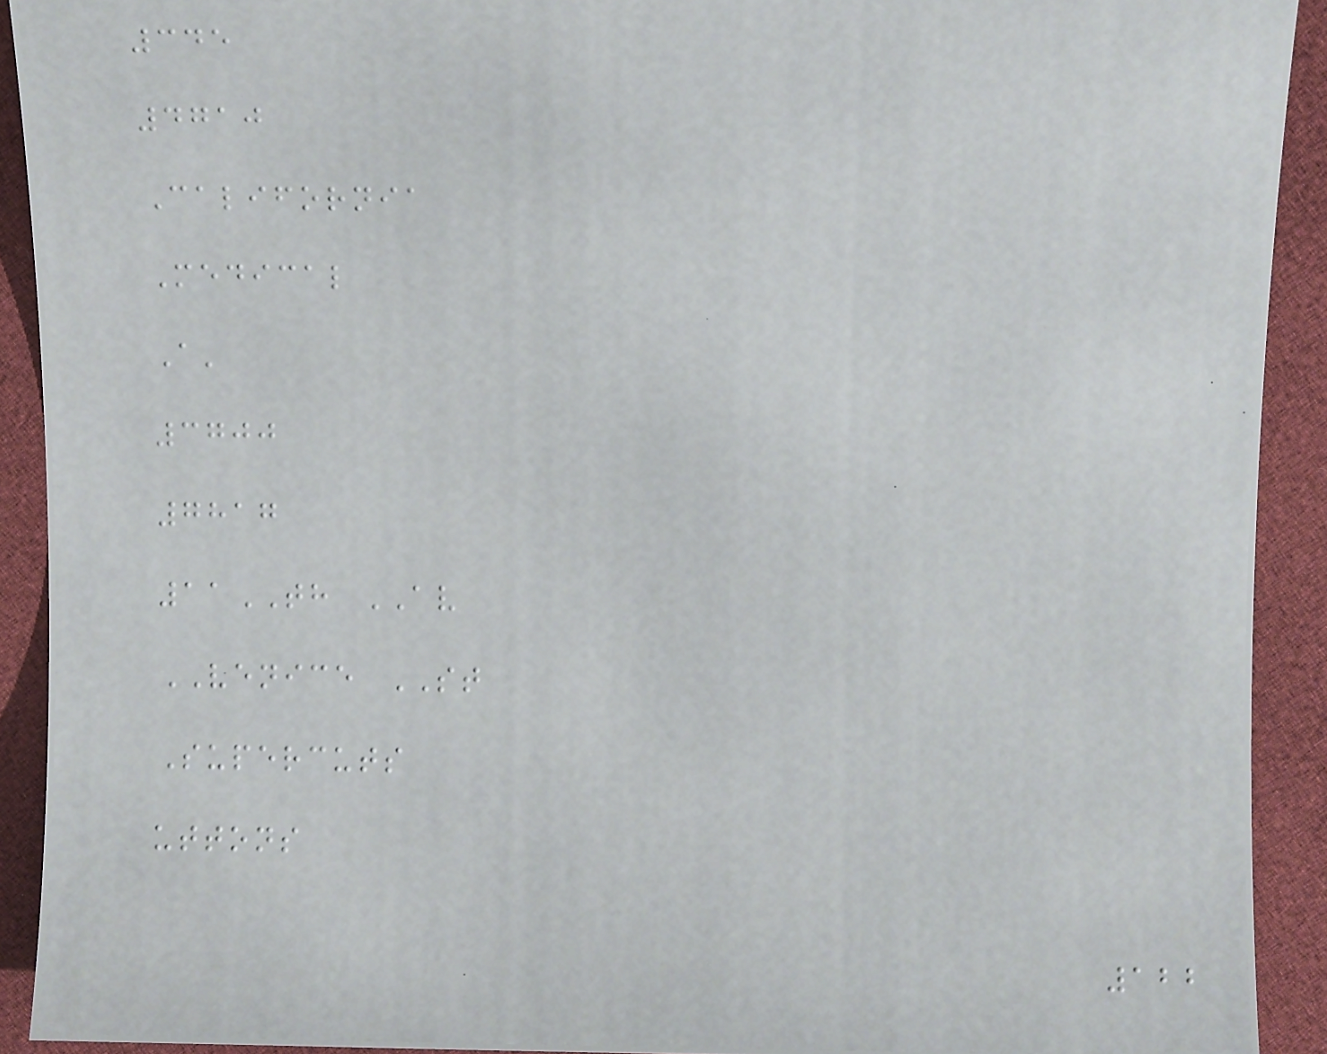345
4710
California
Medical
A'
3700
7817
11TH AV
VENICE ST
Supercuts
uttons
122
